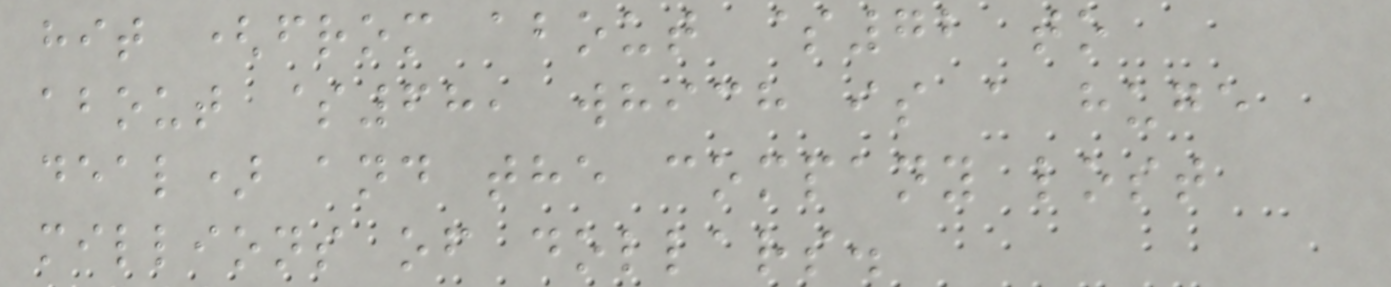hit (from about $72 to
about $68, which is a huge
deal) and the company lost
millions of dollars.
